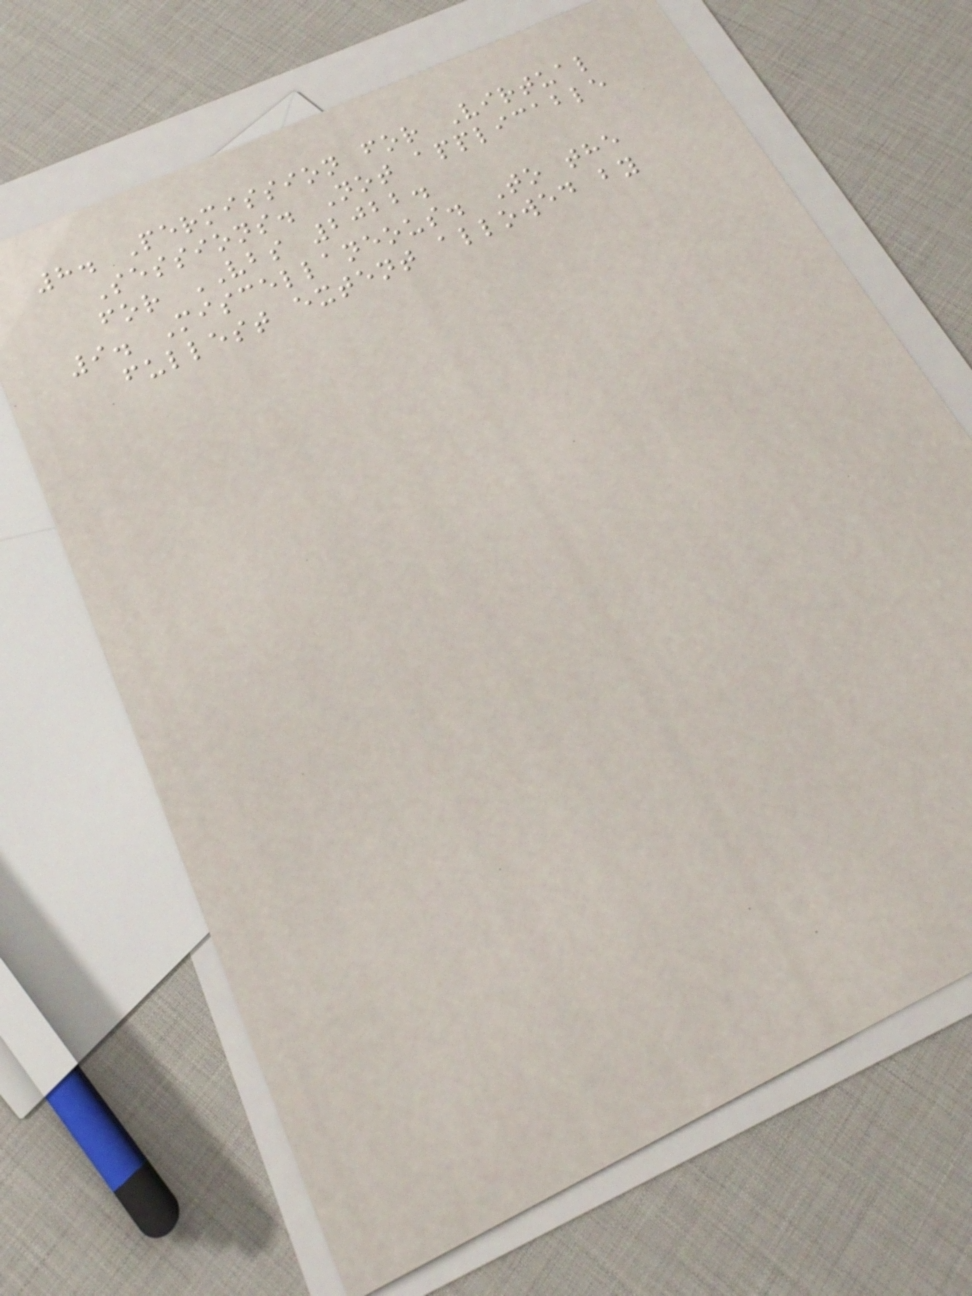8. Permission for Virtual
Sessions. Not applicable
for VBS 2022.
9. Miscellaneous. To the
fullest extent allowed by
